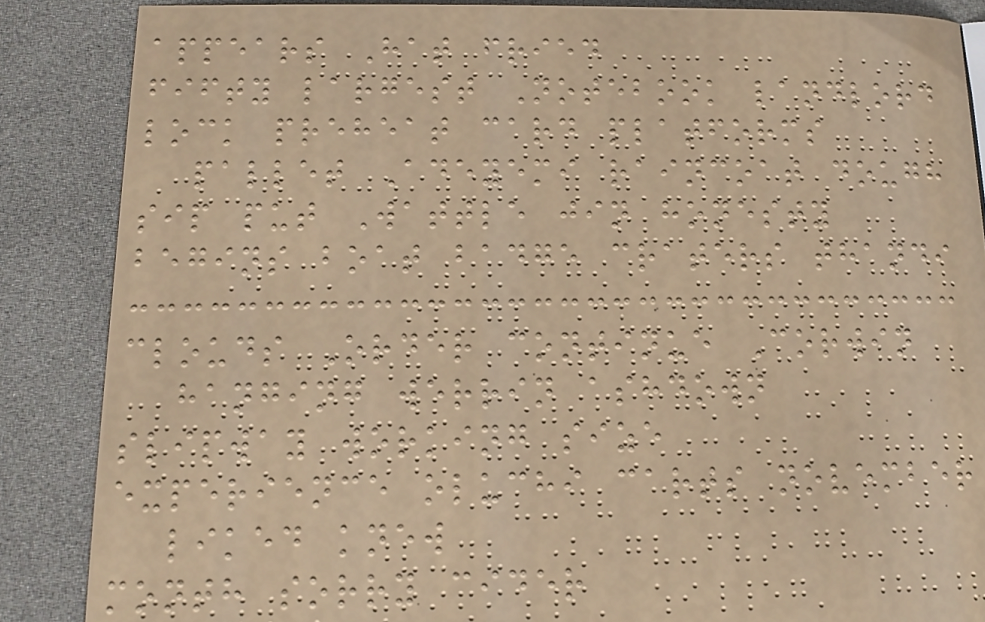appears Hat fried
fifty largest Notebook landlord
lock preheat card platforms
pallet Adeyemi raincoat dough
sip put Wattle jin honesty
begins boat badge craters thandi
clouds Order continue Corwin
hanging werrin ashdown
slipway working size
experience oluchi carts november
liked knew
month sorry cider
